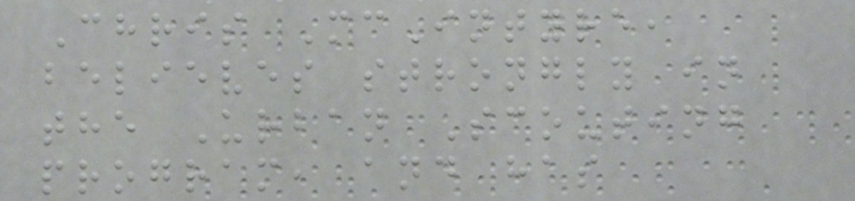Chris McIntyre,
believes strongly in
the Urban Scouting
program, and has
